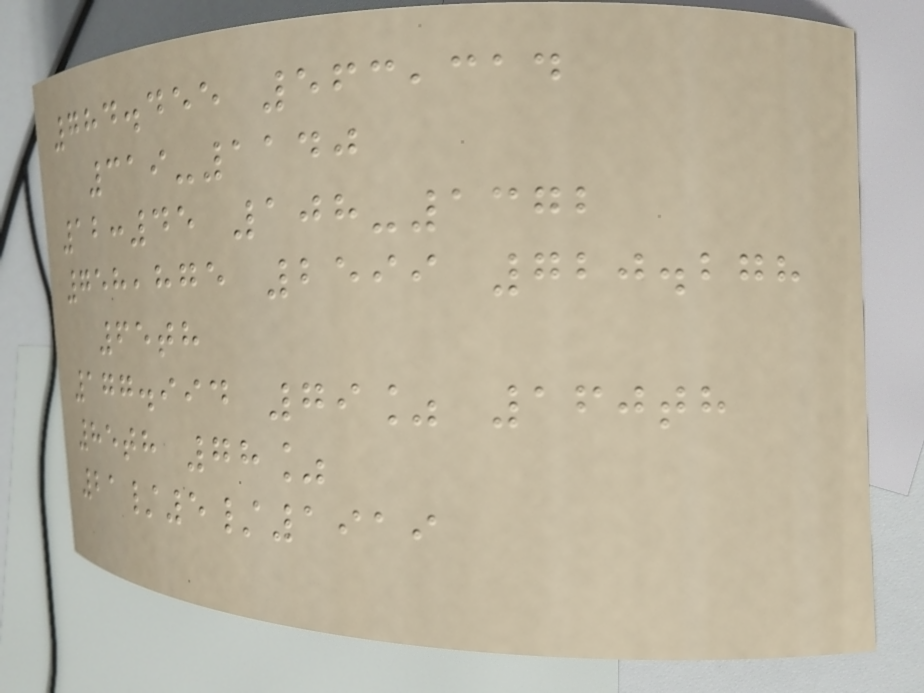784.455 563,314
319-1140
12:45 108-1372
758,875 2599 720.278
65th
177.994 79% 160th
85th 78%
21/5/1919
